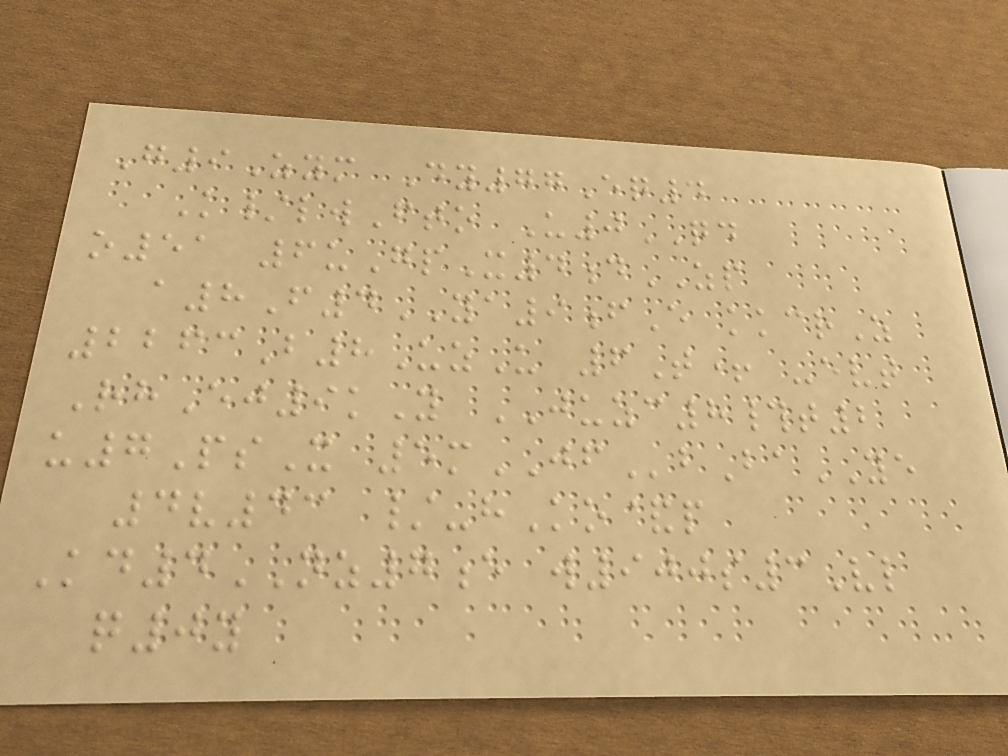G9Zym Dy77Eq4
K/lwFto U0QD
o51 6uGpX4dZP
a8F4YA9fE kkcrZ
2263B8UzU 6T+ -evt
RhEj9kY JUZC8#t2
u7PsX 5mJFbBaYE
4v43 /-hKo&p
Kd4NZ7e w900s3Vl
q0y
